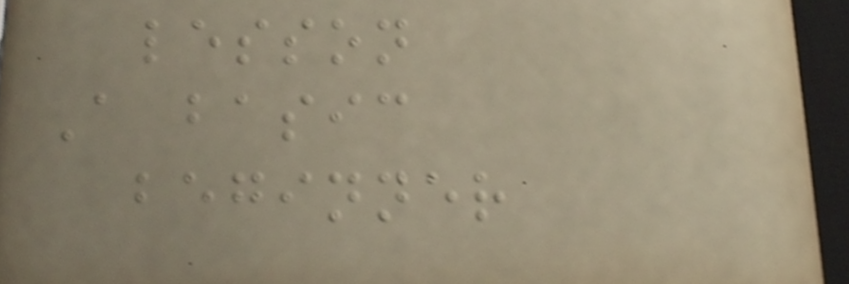lesson
A basic
beginner
